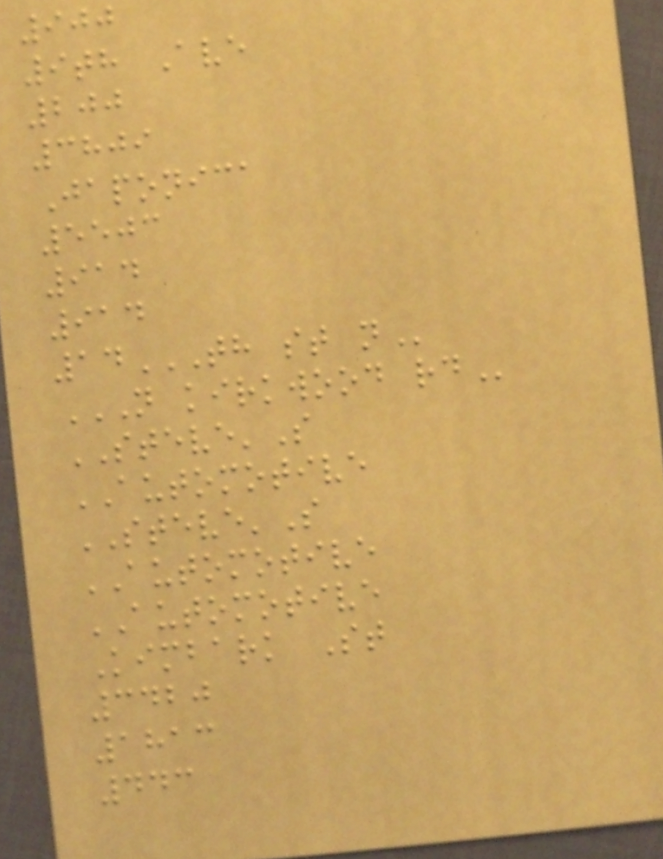900
9th Ave
200
3809
Japonica
5503
914
914
14TH ST N
N KIRKWOOD RD
STEVE'S
AUTOMOTIVE
STEVE'S
AUTOMOTIVE
AUTOMOTIVE
Kimbark St
3420
1813
443
